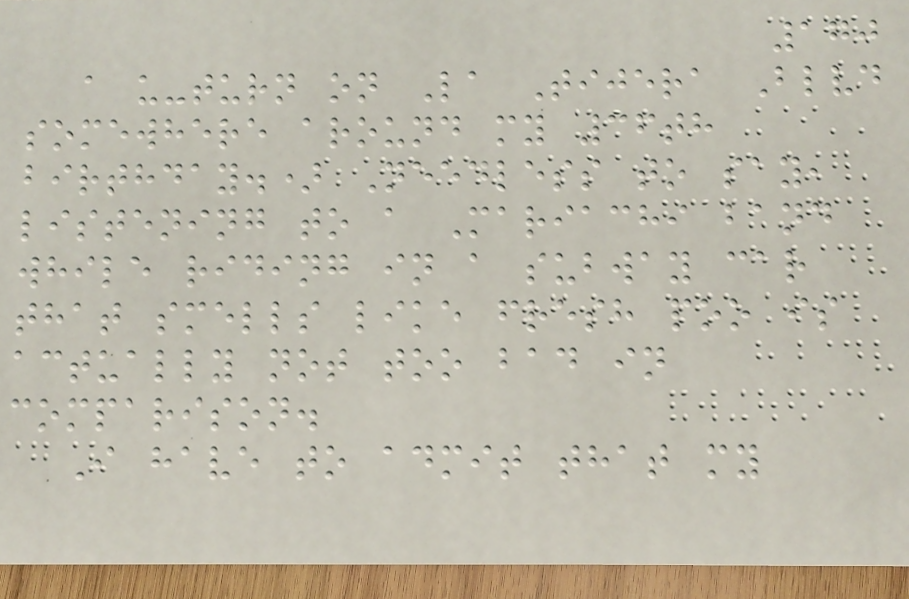170
a u-turn on La Tijera Blvd
somewhere around my 36th
birthday.) Needless to say,
listening to a Mariachi band
while riding in a subway car
that smells like fresh poo is
actually not too bad in
comparison.
I have to admit that my
